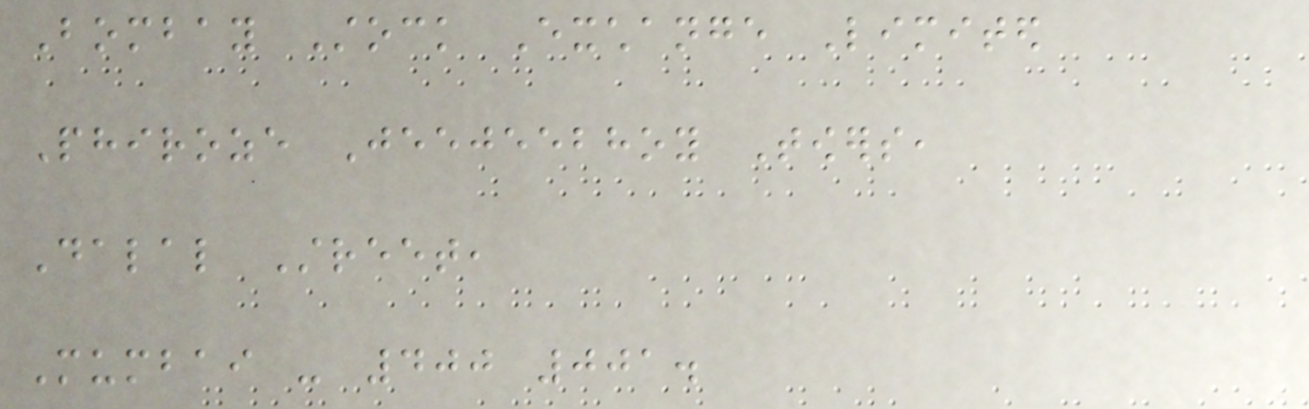Bombay Stock Exchange Limited
Phiroze Jeejeebhoy Towers,
Dalal Street,
Mumbai - 400 001.
